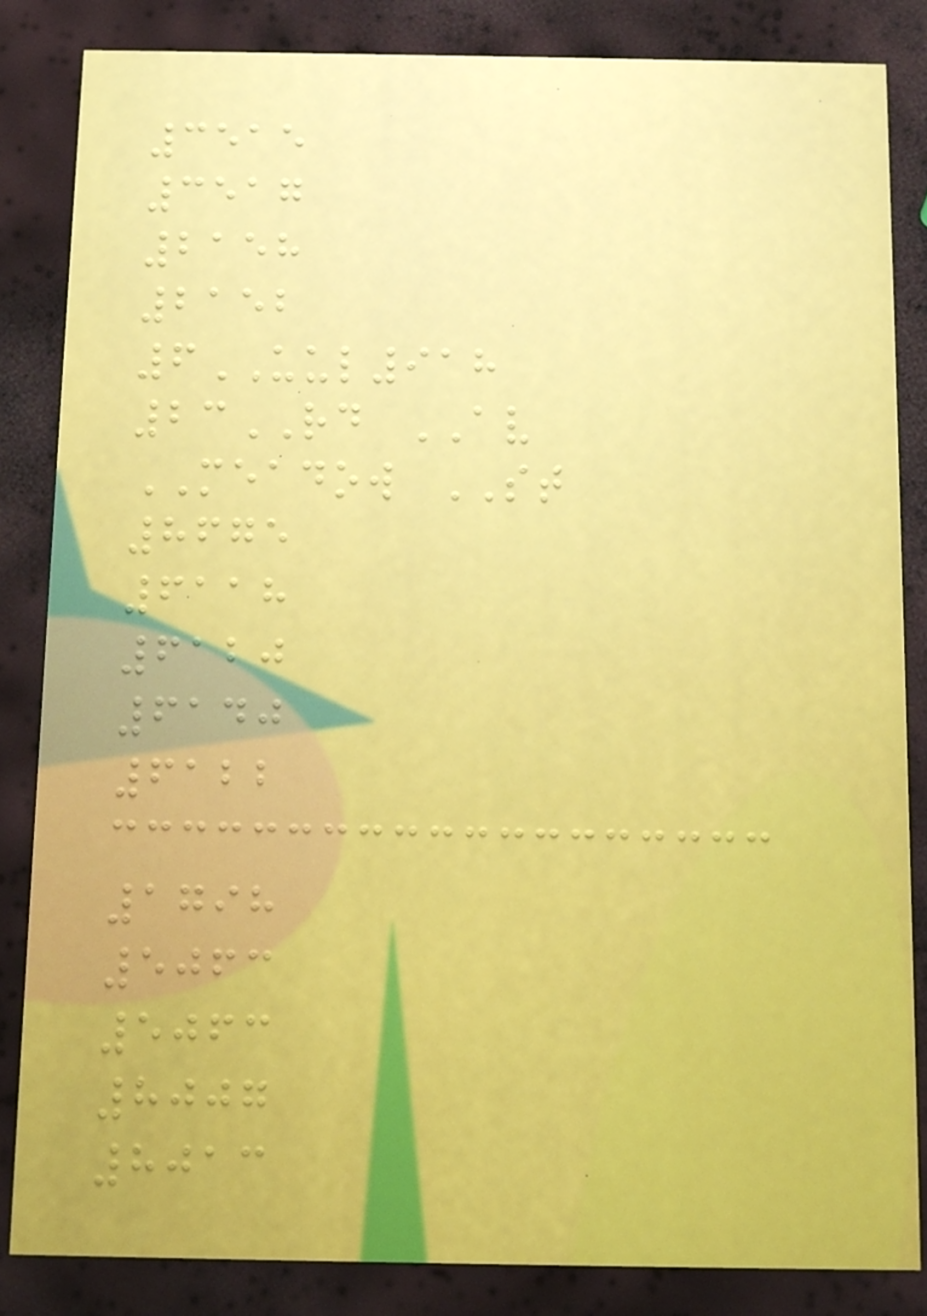3515
3517
2158
2152
6UUL918
23RD AV
MEADOW ST
8675
6118
6120
6140
6122
1798
5063
5063
8007
8013
